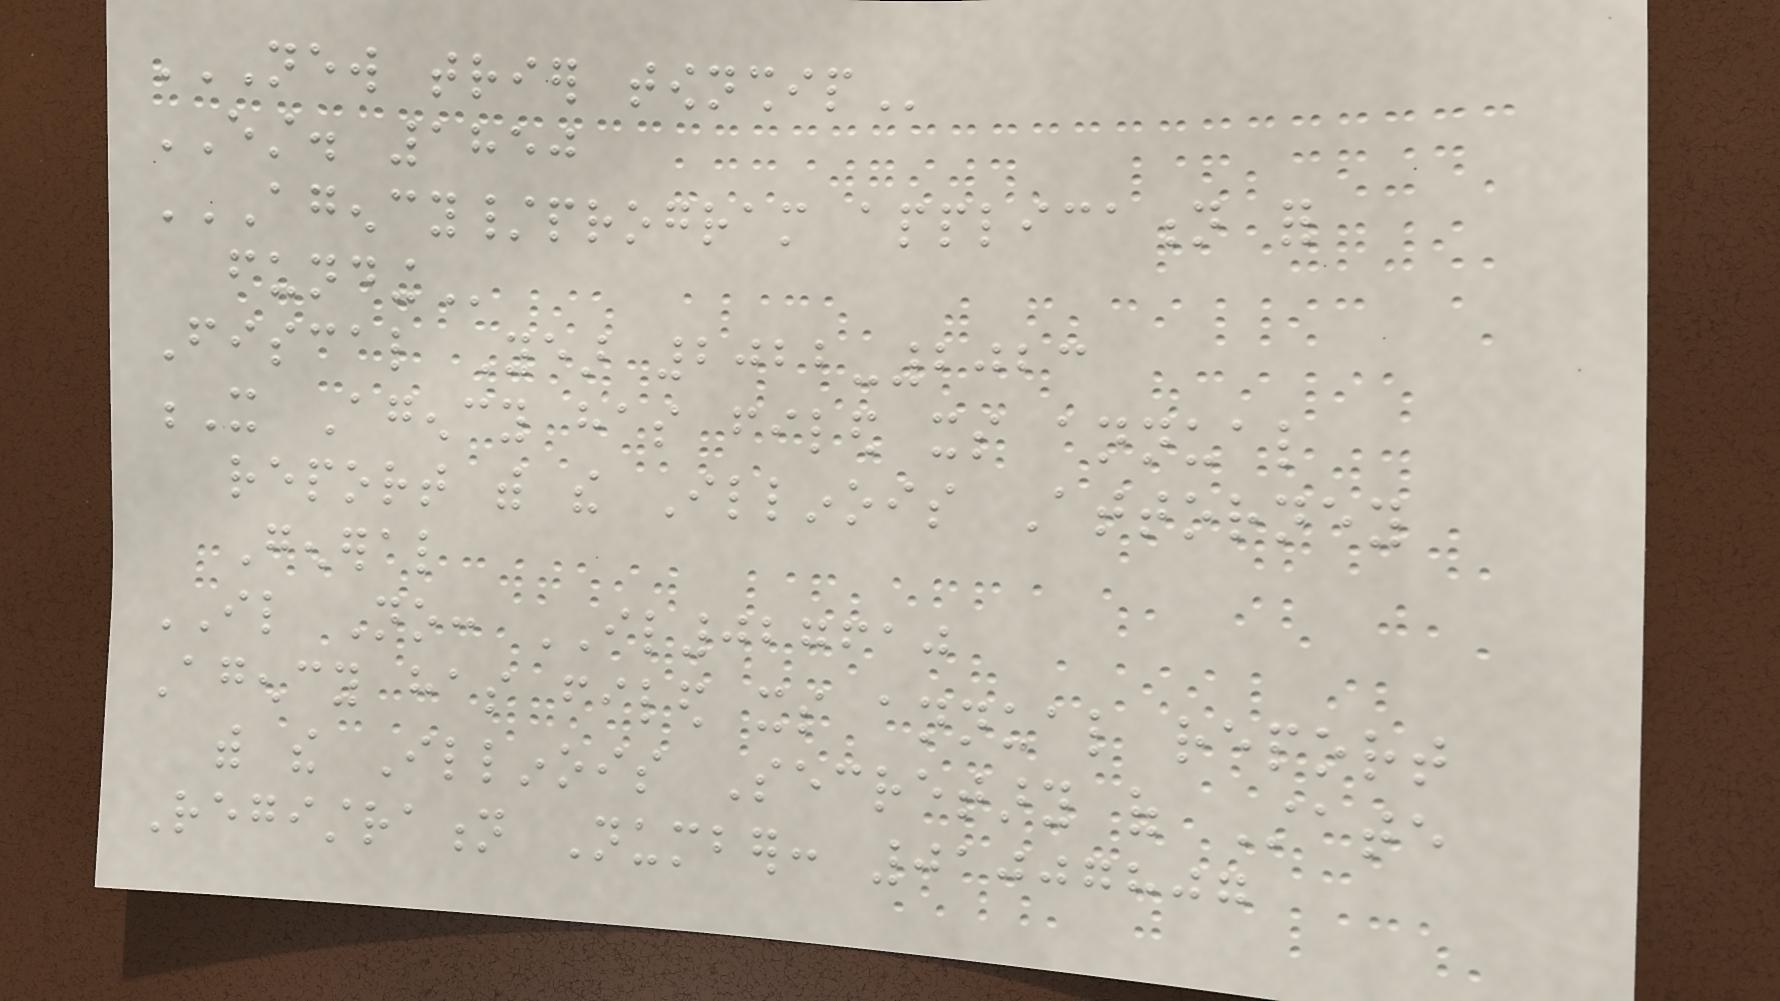NEW TRIER TOWNSHIP
EST. 1850
AGENCY/PROGRAM APPLICATION FOR
FUNDING
Fiscal Year 2022-2023
X Agency has filed its annual
report with the Illinois Attorney
General
IL No: IL027610
Agency has filed its annual report
with the Illinois Secretary of State
Registration Number: 01007807
